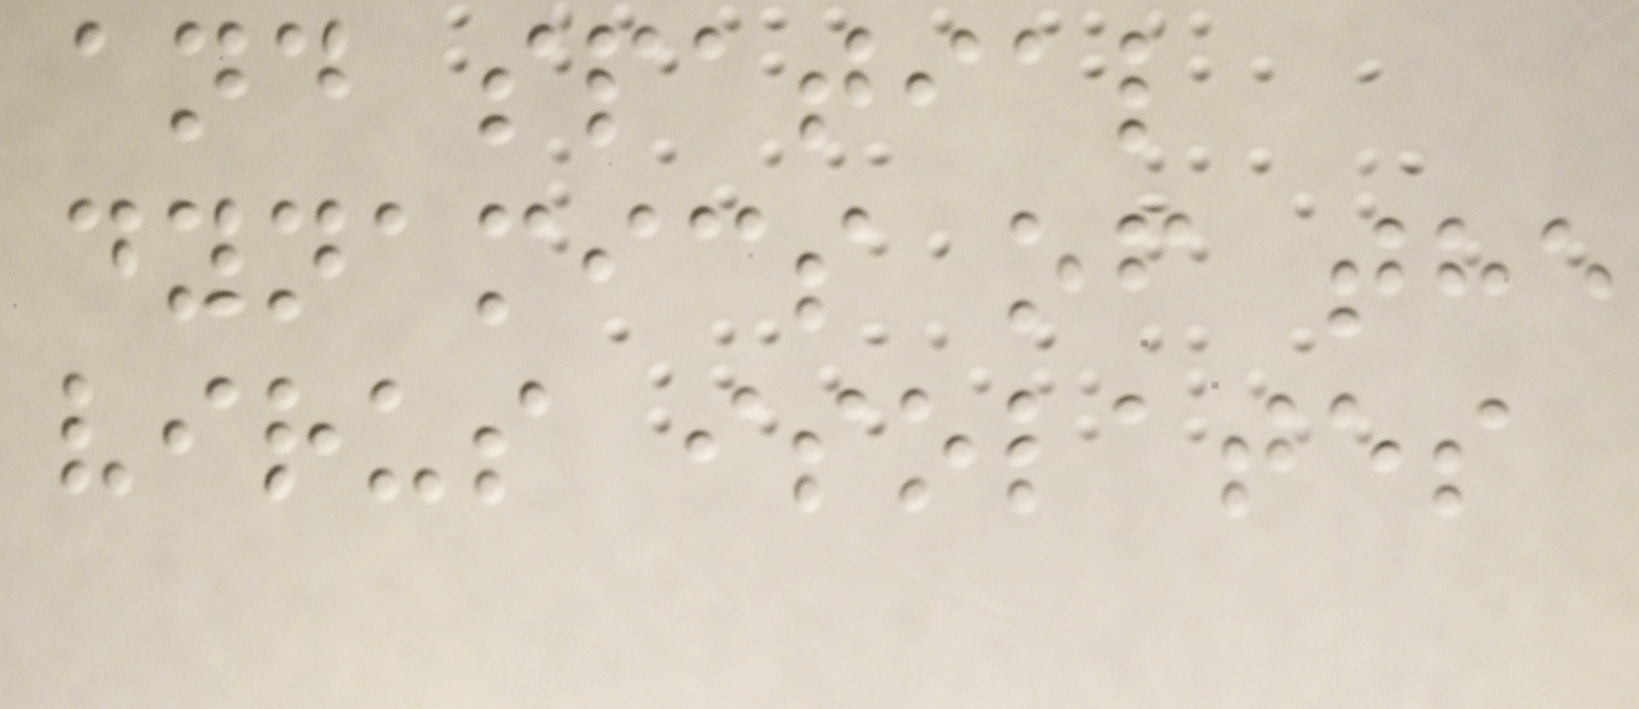and spatial
dynamics of the
virus isolates
